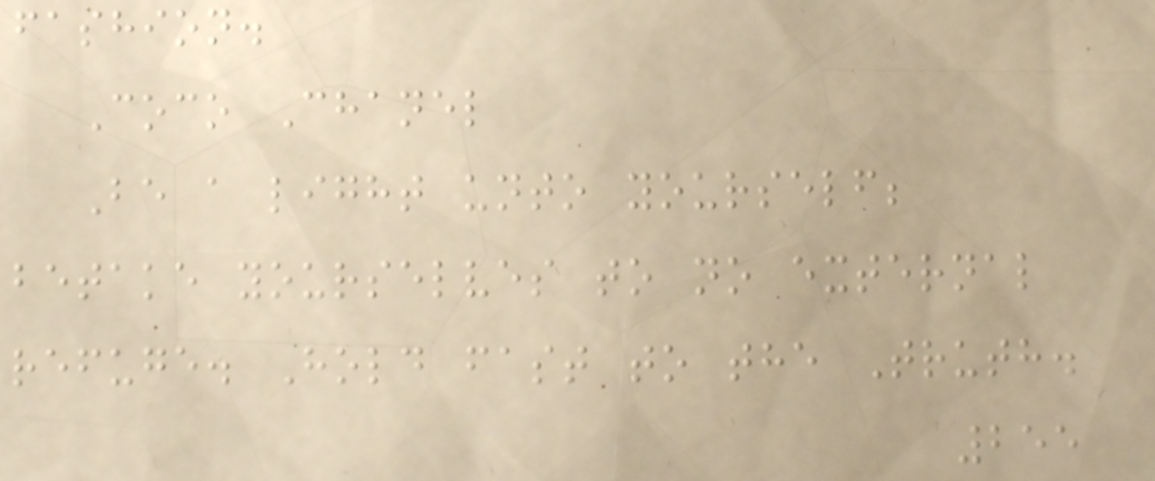fashion.
Coco Chanel
Be a light unto yourself;
betake yourselves to no external
refuge. Hold fast to the Truth.
255
